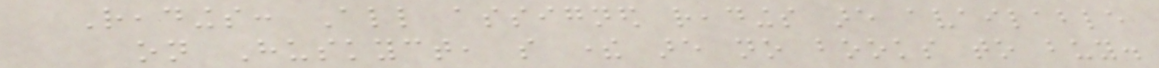Readings: All assigned readings are available
on Huskyct, so there are no books to buy.
